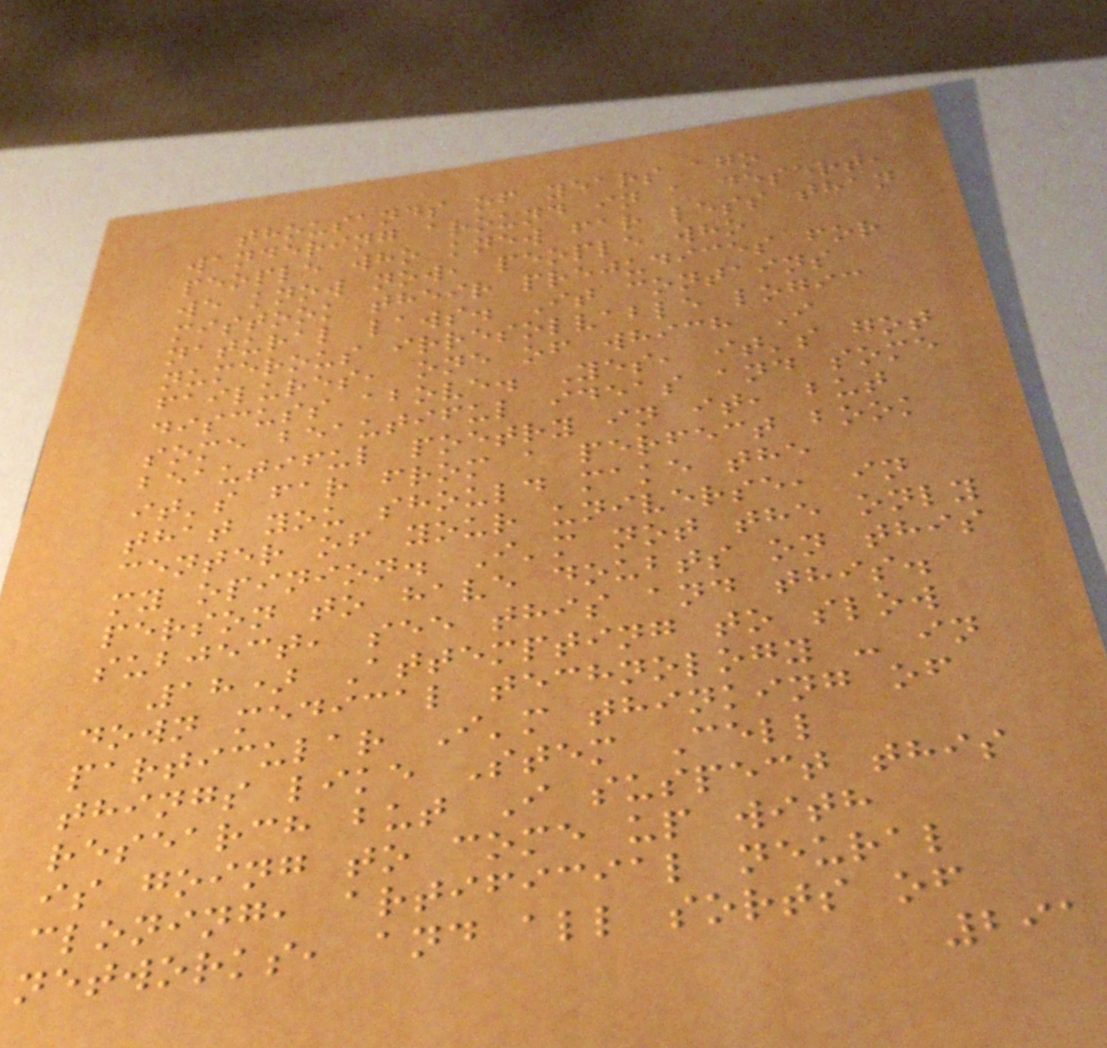thousands of years ago
wandering around in a desert,
people who knew far less than
we know now, people who
mistook their prejudices for
natural laws. It contains
numerous irresolvable logic
failures, one of which I
discuss above. Yes, it's got
some beautiful ideas and some
beautiful poetry in it, but
it's far from a perfect book
that you should make the
center of your universe, in
my opinion. I'm not the only
person to have doubts on this
subject, see this and this.
18) Attempting to slow
down medical technology - in
particular I'm thinking of
things like Stem Cell
research but I suspect this
is going to come up with
cloning, artificial neural
networks, and all sorts of
291
